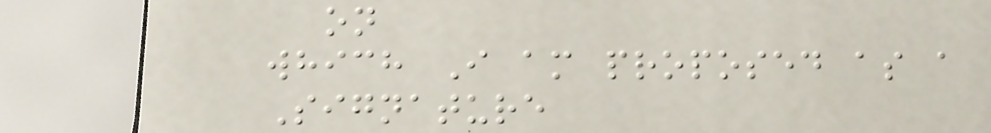on
which I am proposed as a
Signature
